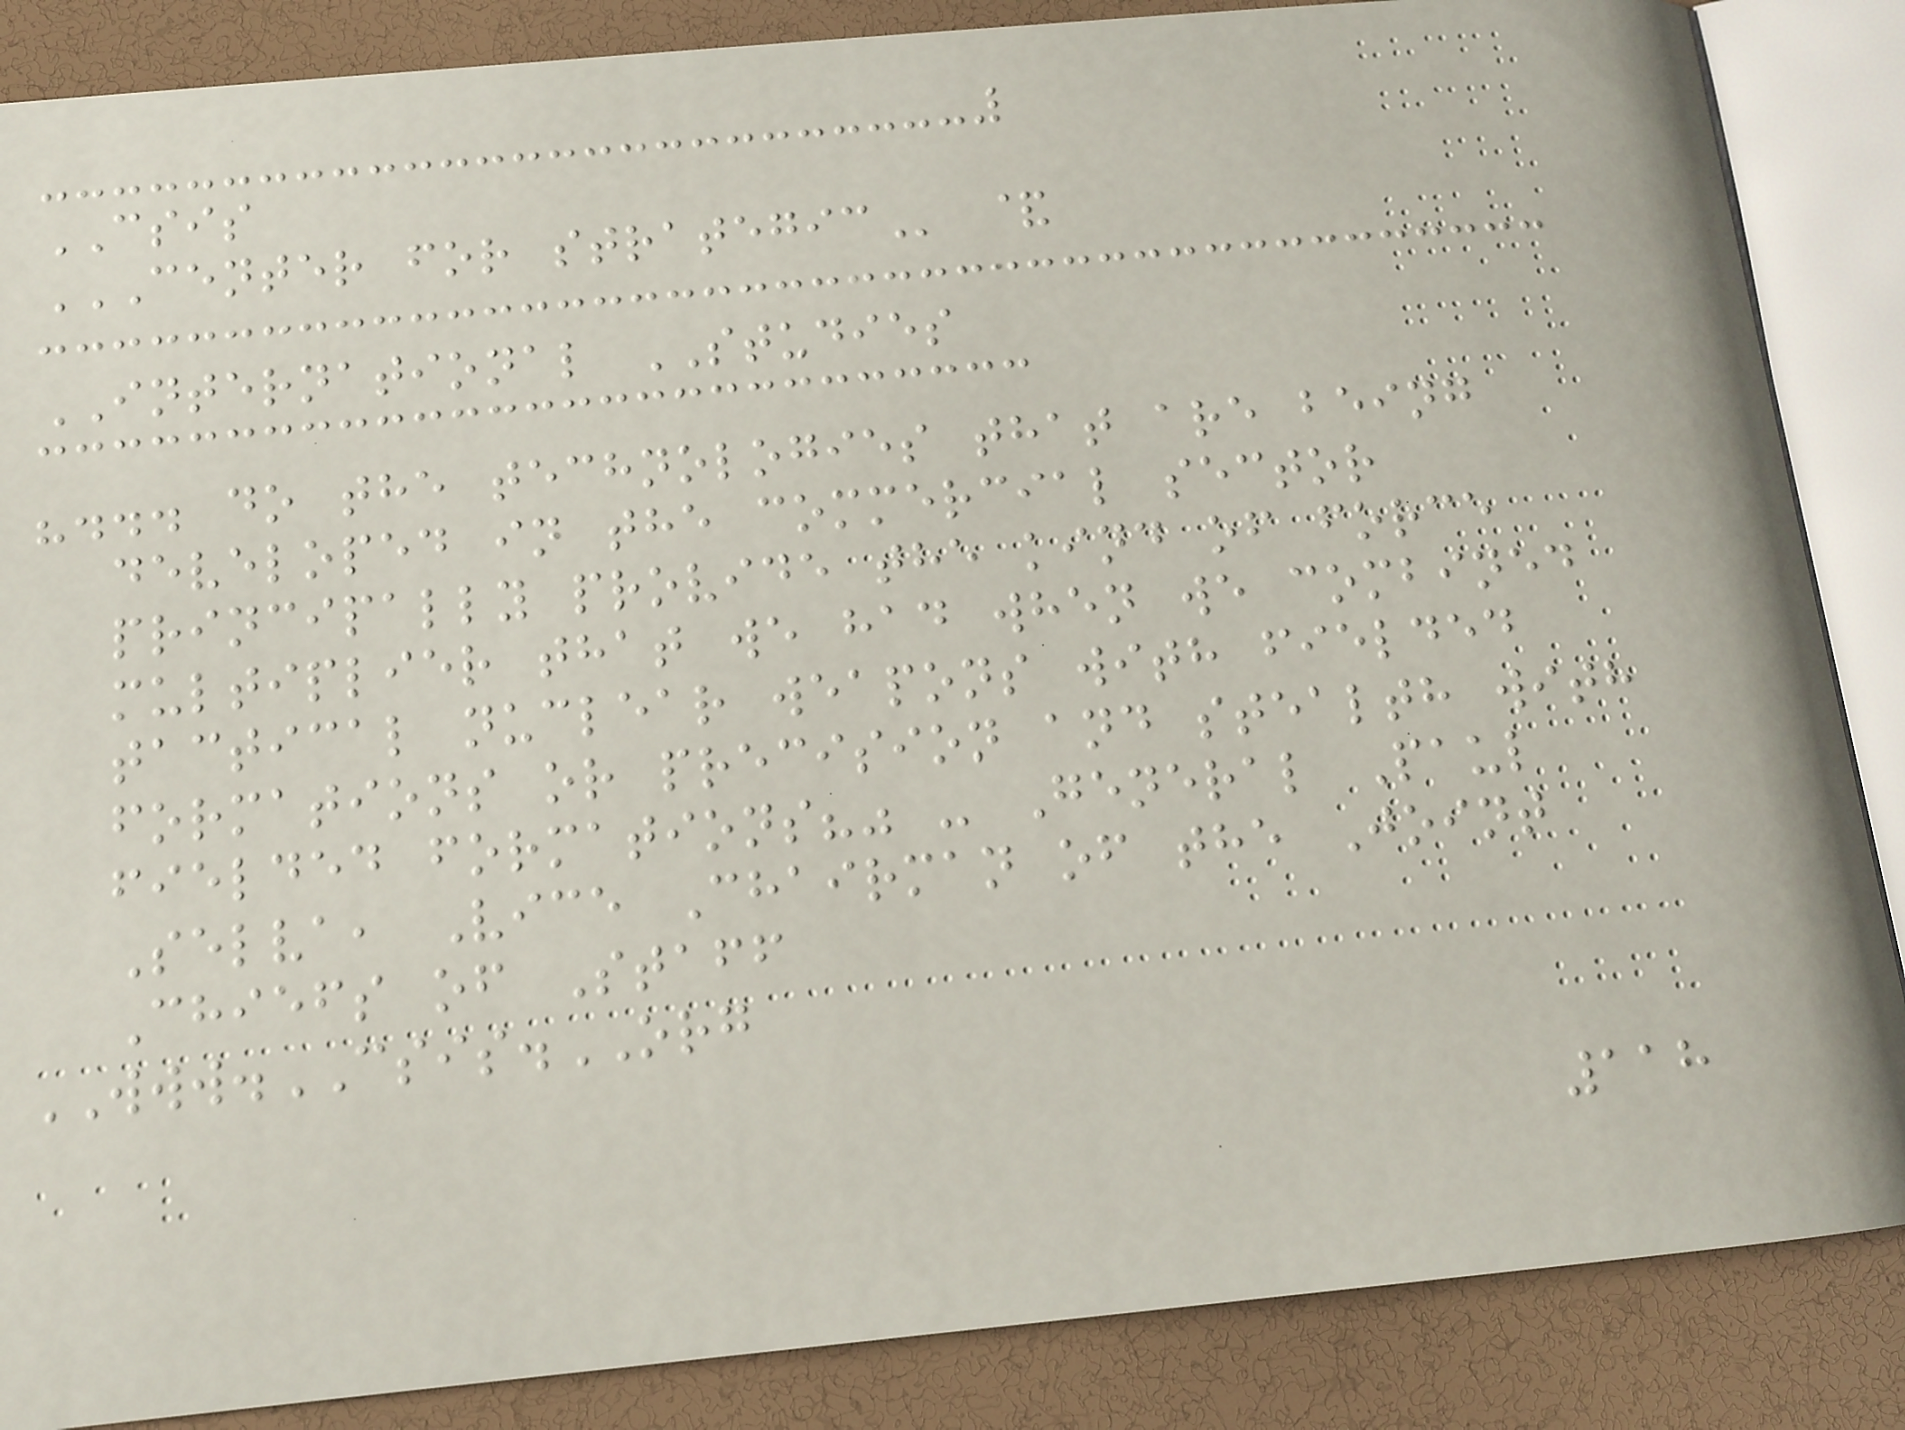CSIS
CENTER FOR STRATEGIC &
INTERNATIONAL STUDIES
"... do the technologies that are being
developed in the commercial sector
principally provide the kind of force
multiplier that we had when we combined
tactical nuclear weapons with fielded
formations or precision and stealth with
fielded formations?" - General Paul
Selva, Vice Chairman of the Joint
Chiefs of Staff
WWW.CSIS.ORG
118
